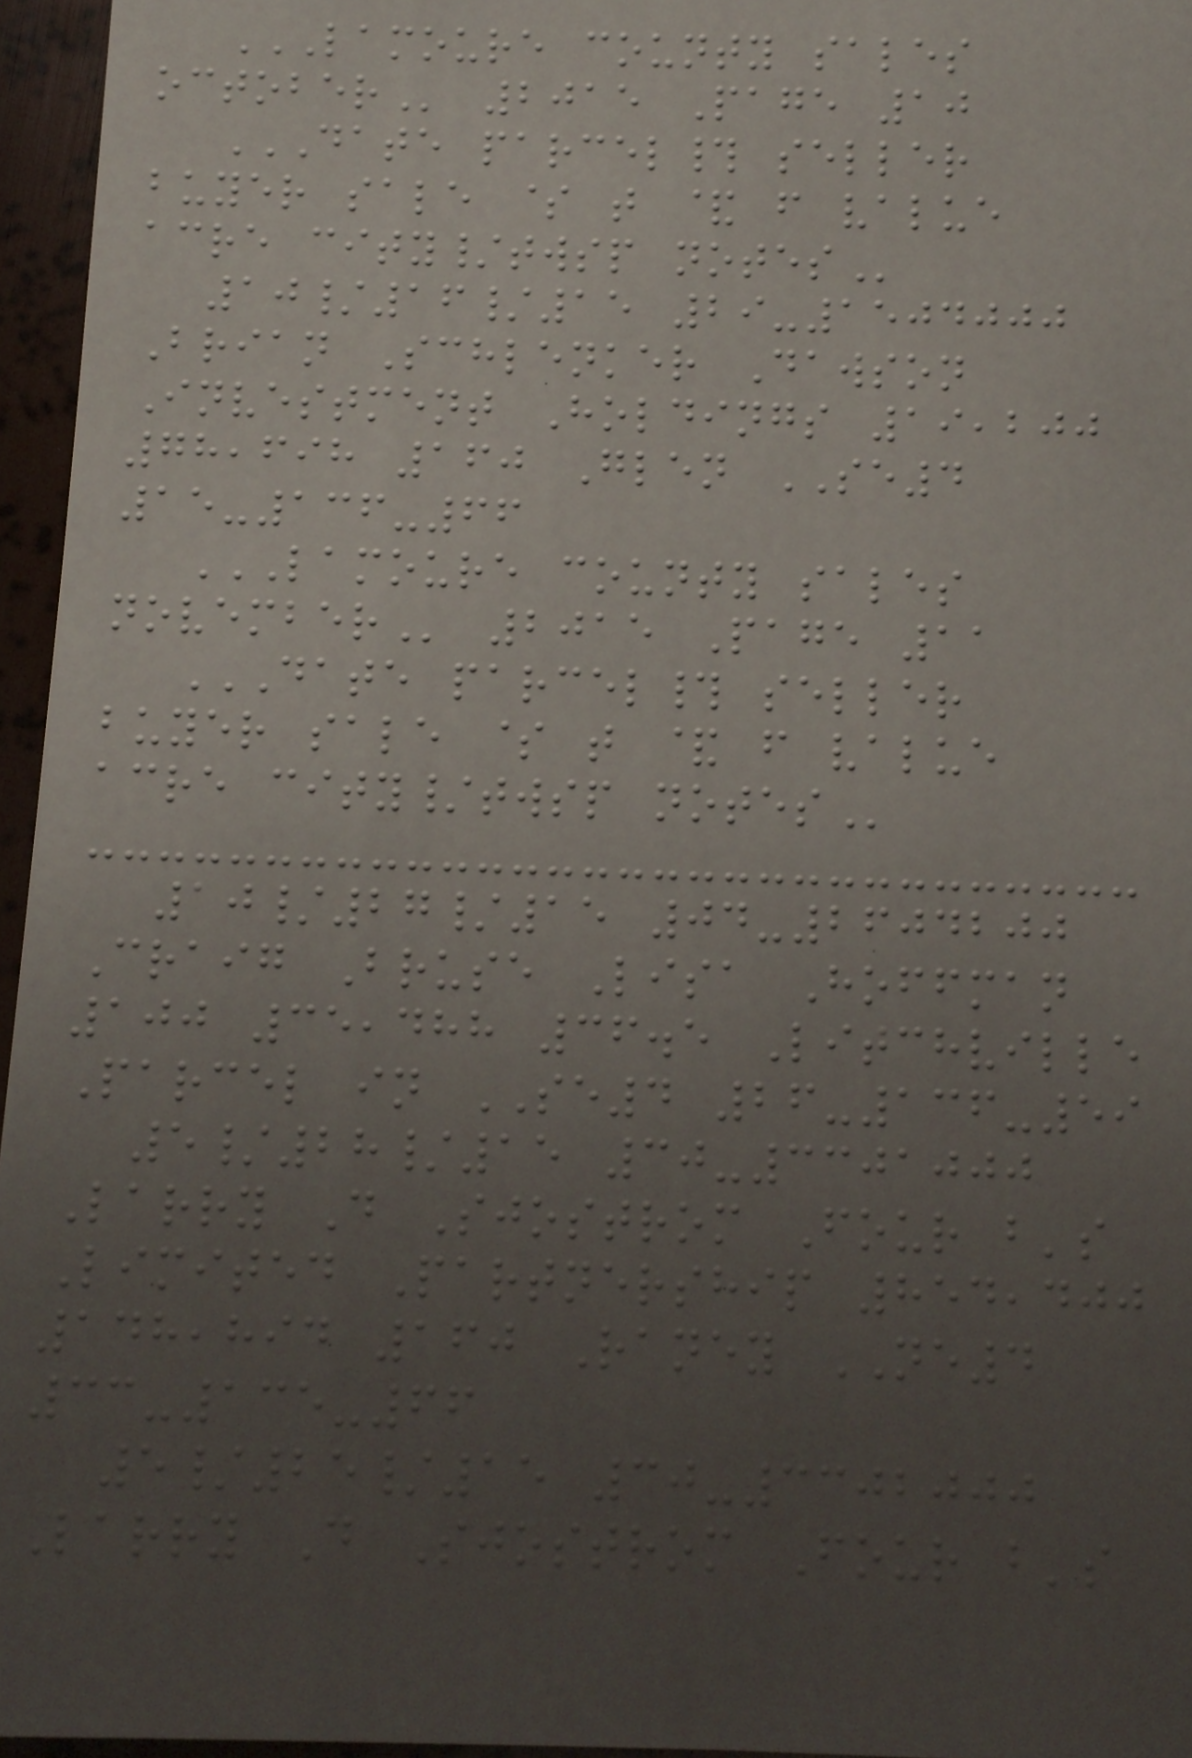LAMOURE COUNTY SALES
OCTOBER 2015 Page 10
DATE PARCEL# SELLER
BUYER SALE $ T & F VALUE
ACRE CITY/TWSP NOTES
10/16/15 29-1504000
Brian Schlenker Dawson
Investment Holdings 19,200
78,698 160 Glen SE4
15-136-66
LAMOURE COUNTY SALES
NOVEMBER 2015 Page 11
DATE PARCEL# SELLER
BUYER SALE $ T & F VALUE
ACRE CITY/TWSP NOTES
10/27/15 04-2604200
Craig Bruse Lisa Hoffman
100 35,488 36.5 Litchville
Parcel in SE4 26-136-59
5/28/15 30-3301000
Larry D Sjostrom Four b's
Limited Partnership 854,400
148,894 160 Raney NE4
33-135-66
5/25/15 30-3302000
Larry D Sjostrom Four b's
